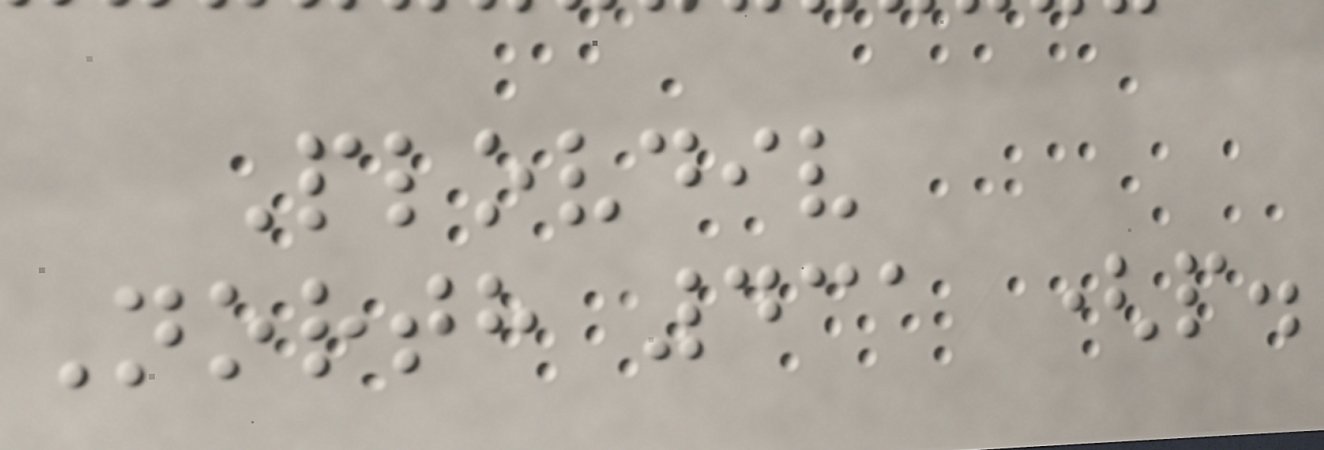Plovdiv
North 431 (p.
